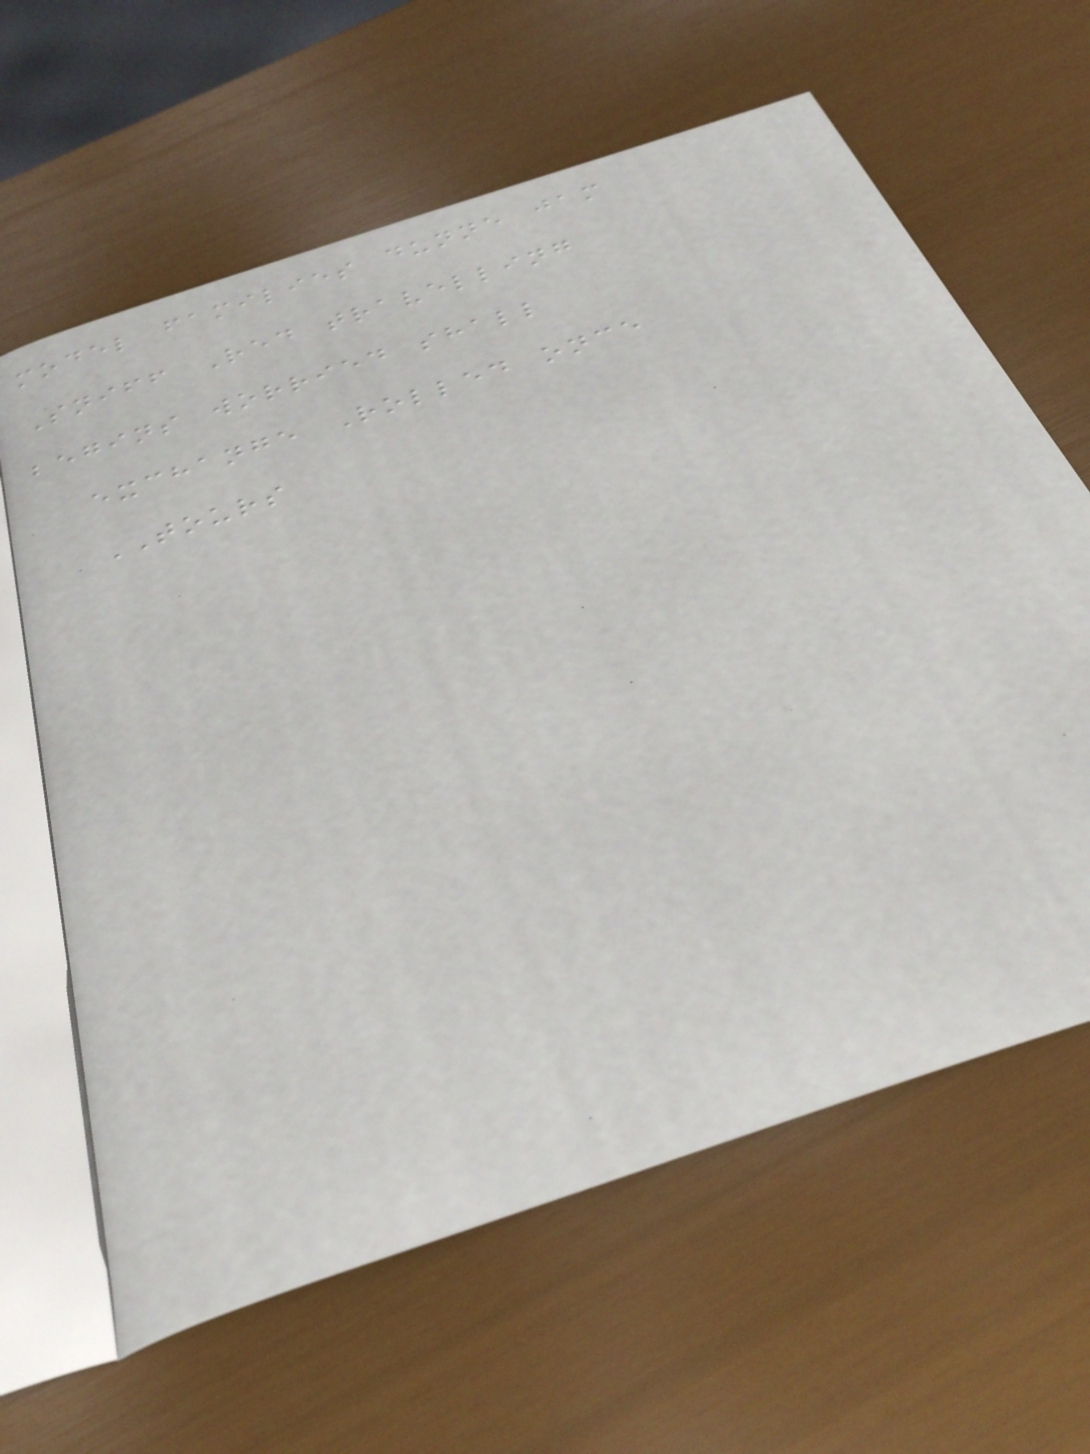model families dunne jam
Sniff Red travelling
begins worried shall
exchange Rolled once
TOURS
